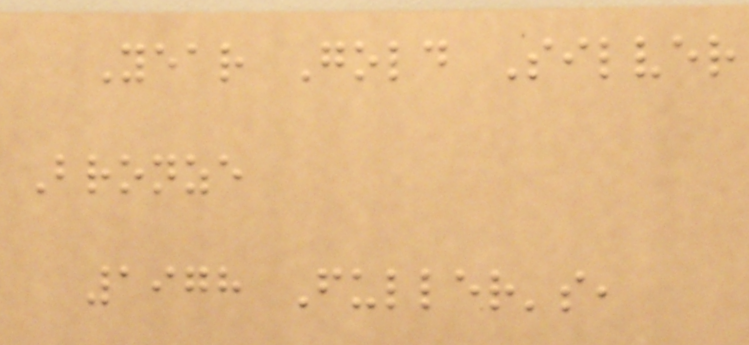Year Gold Silver
Bronze
1978 Fuller's,
